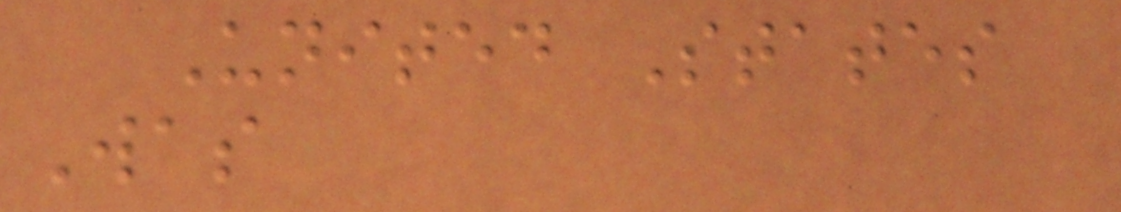United States
Was
